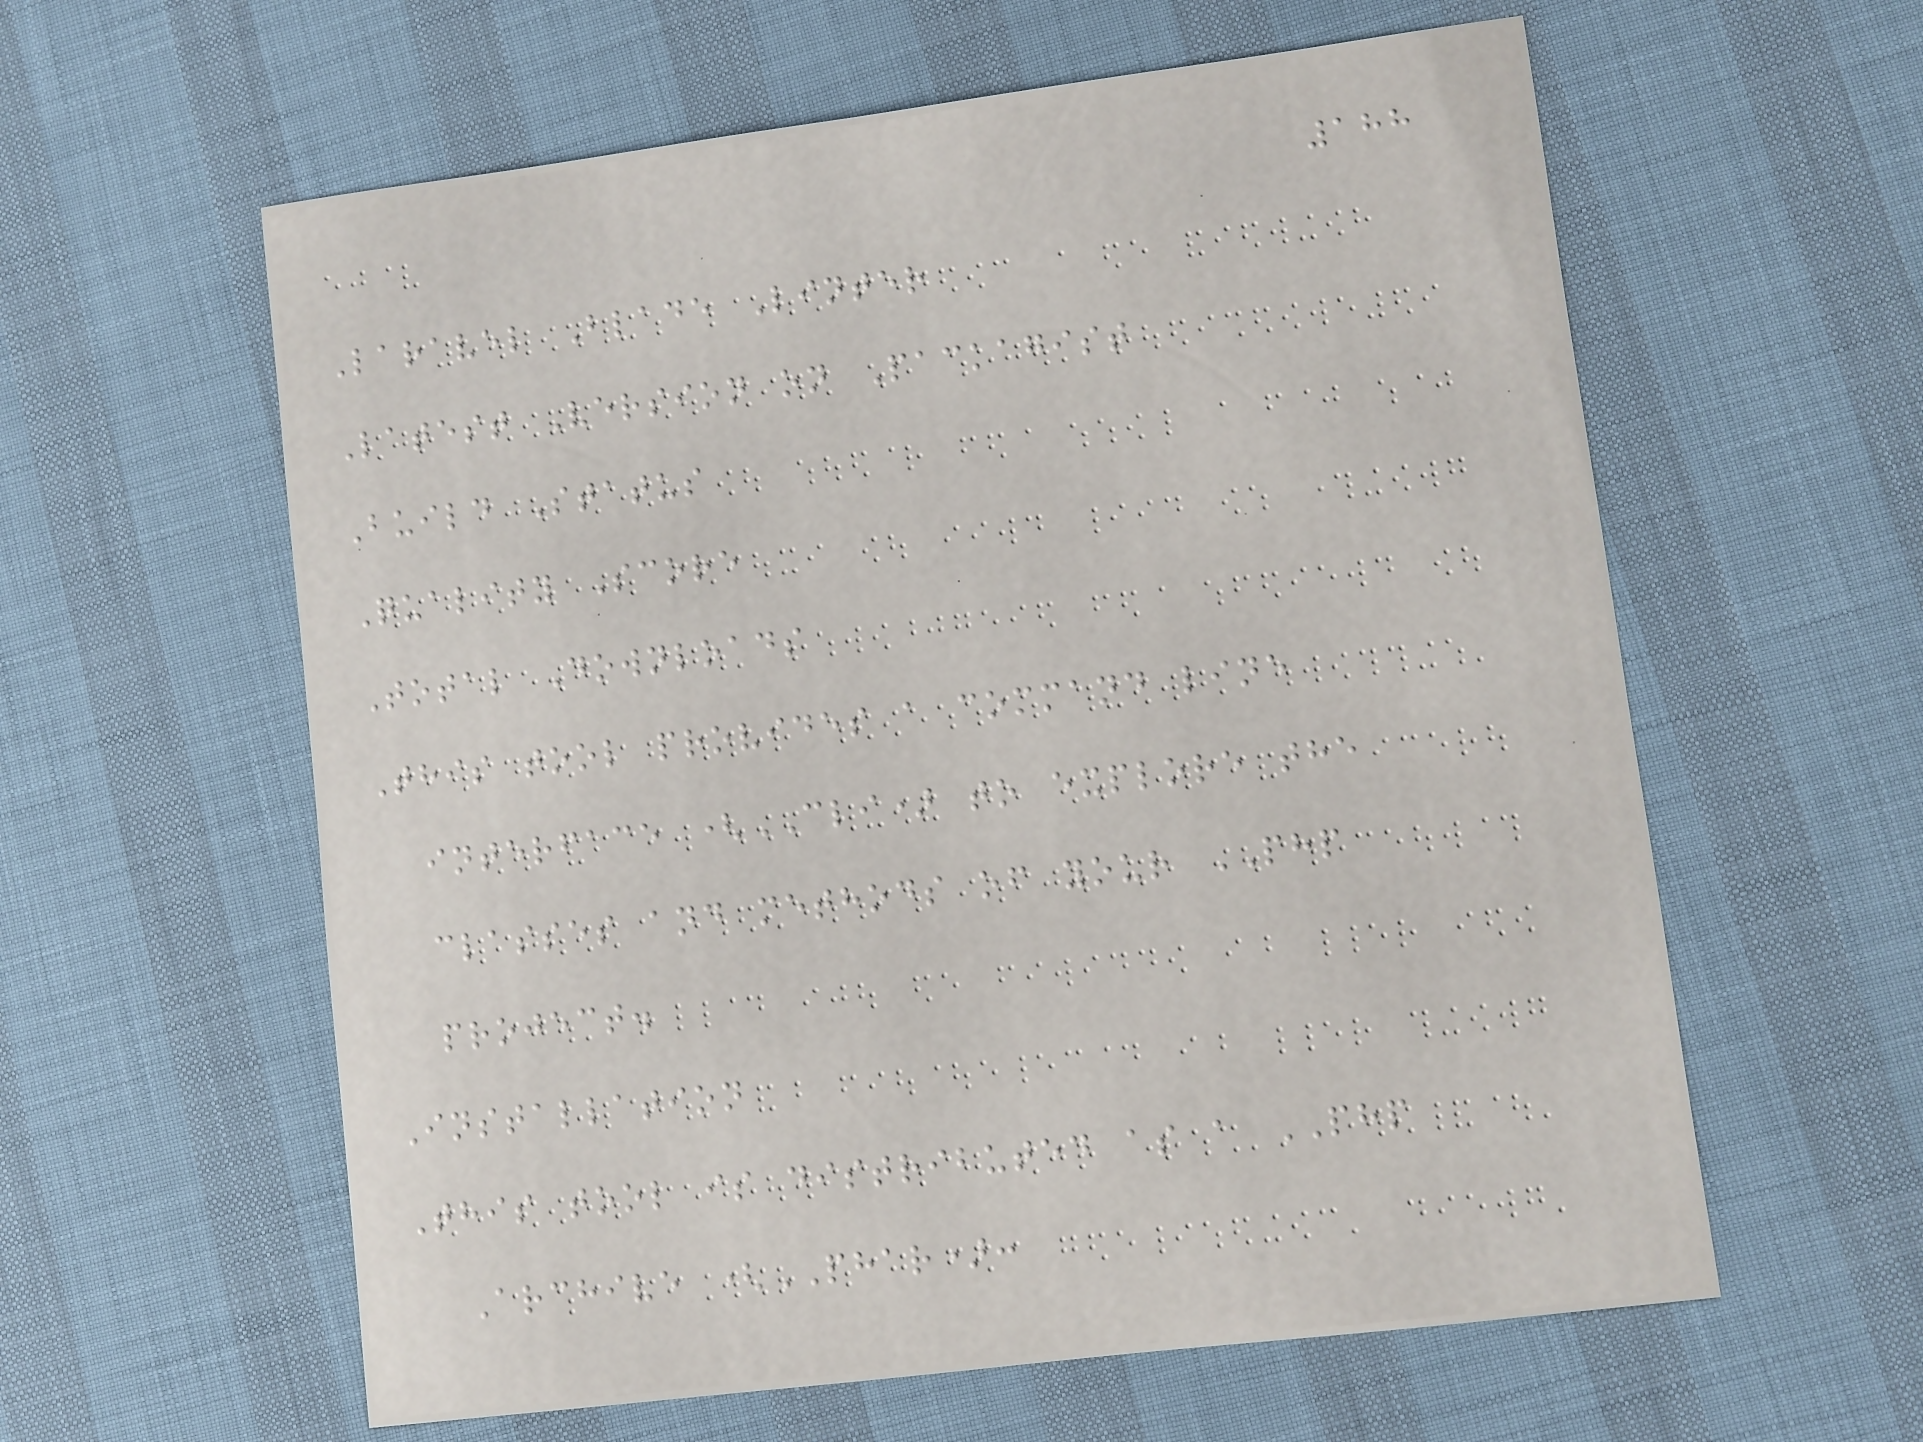188
Laravel Blade Linter
Latest Version on Packagist
Build Status
Quality Score
Total Downloads
This tool provides a command line
interface (CLI) to explore the
classes and methods of your PHP
project.
Installation
This tool is distributed as a PHP
Archive (PHAR):
